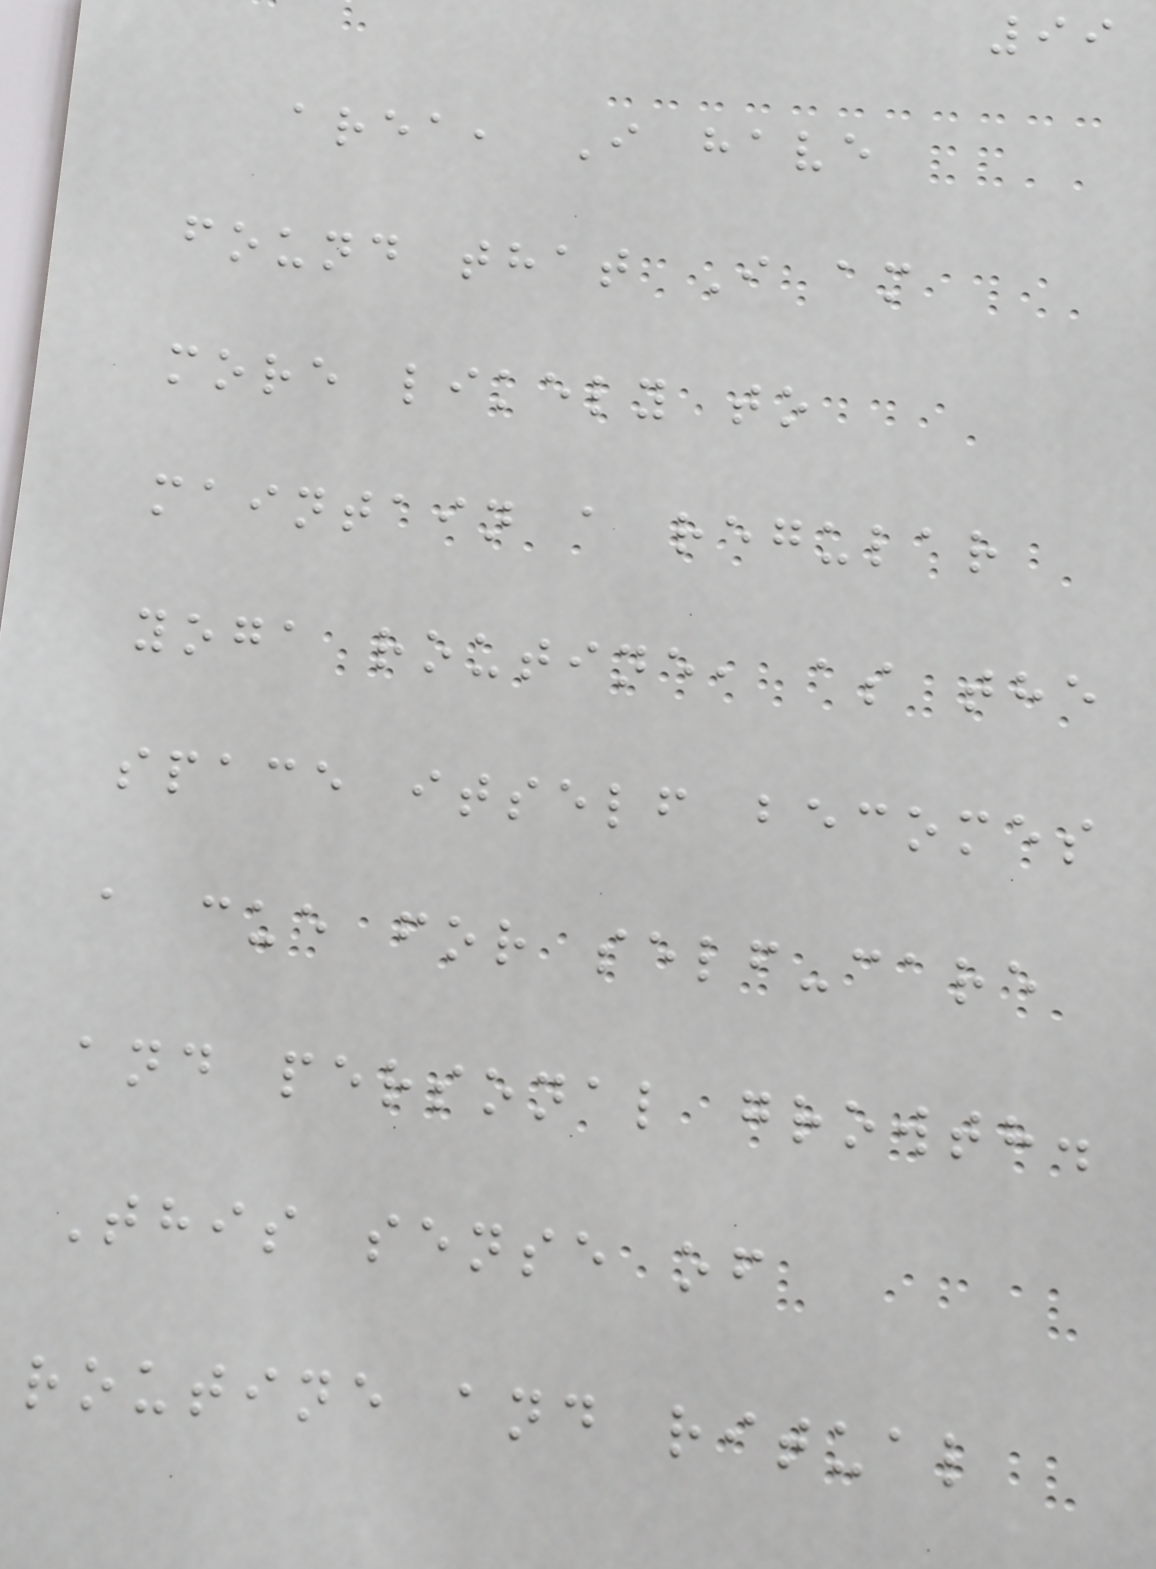99
area, I have
found that I am
more likely to
maintain a regular
yoga routine, as the
space itself becomes
a cue for self-care
and personal growth.
This sense of
routine and ritual
